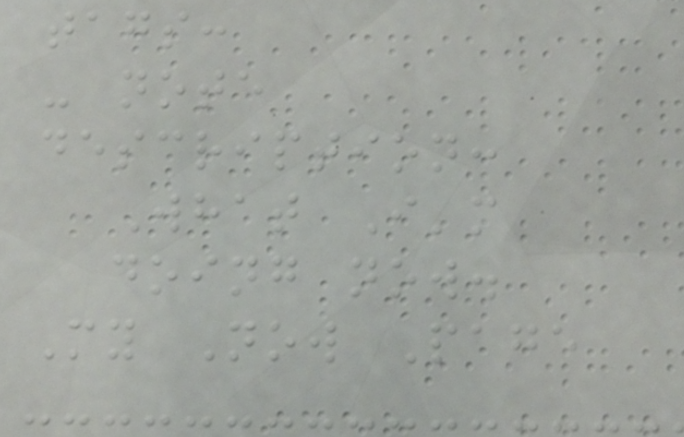tags:
- note
description:
What I'm
doing now.
My Now Page
